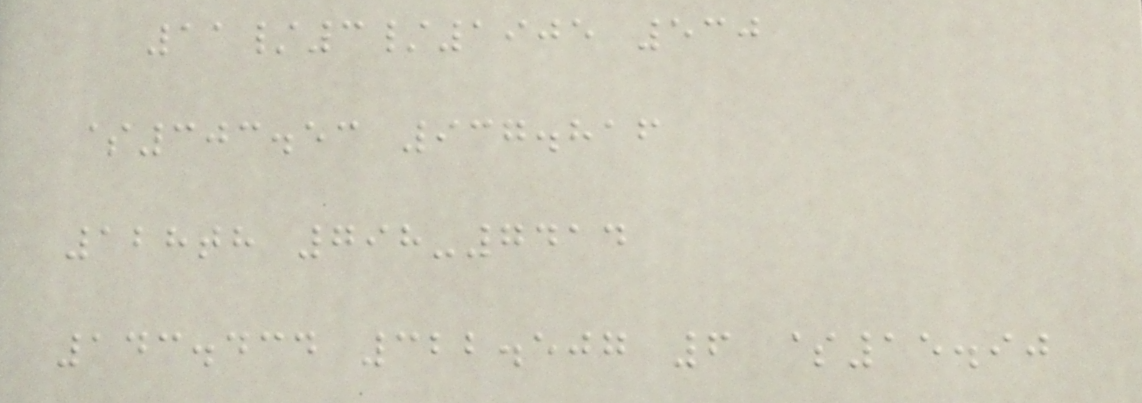11/3/1905 530
$303.53 937.816
128th 798-7414
143.434 322.507 6 $15.90
